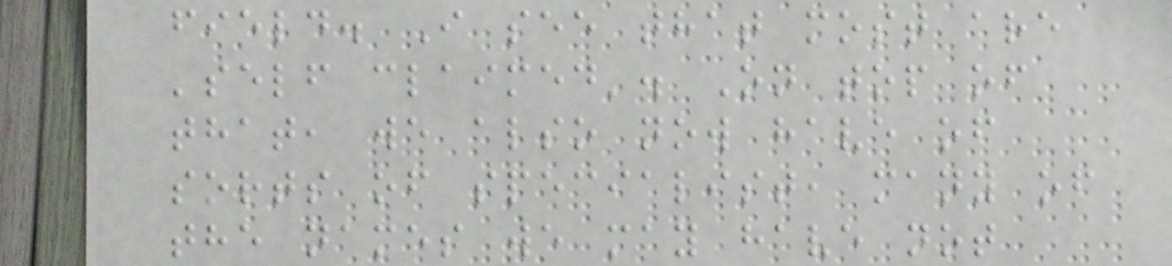field. I see that most are
'self claimed'. On top of
that, we also now have of
sorts of specialist, many of
the names we may have not
